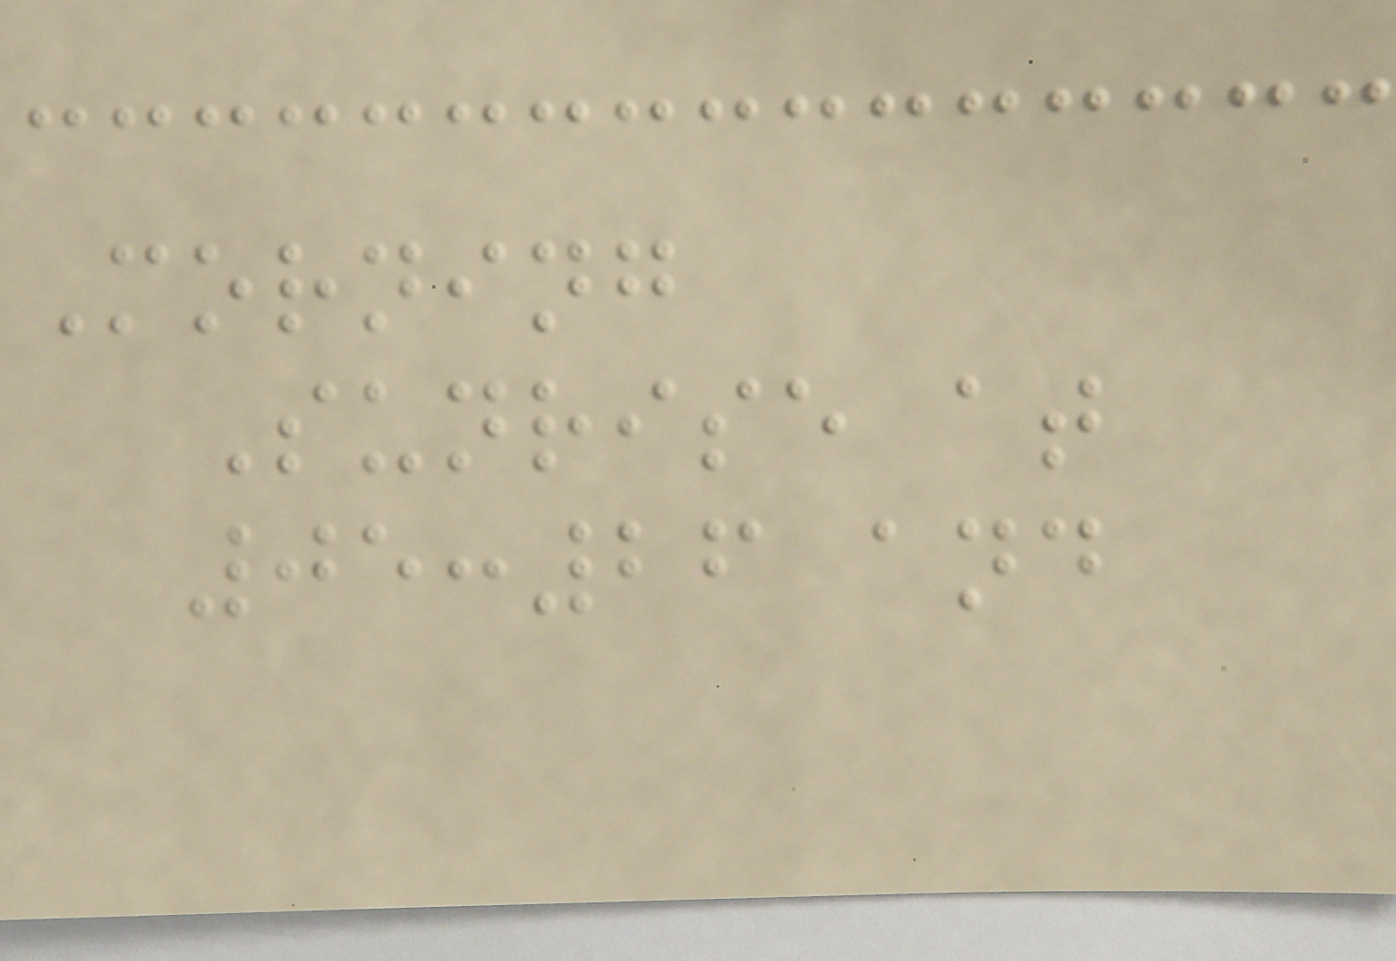Morning
Sunrise at
05:26 and
